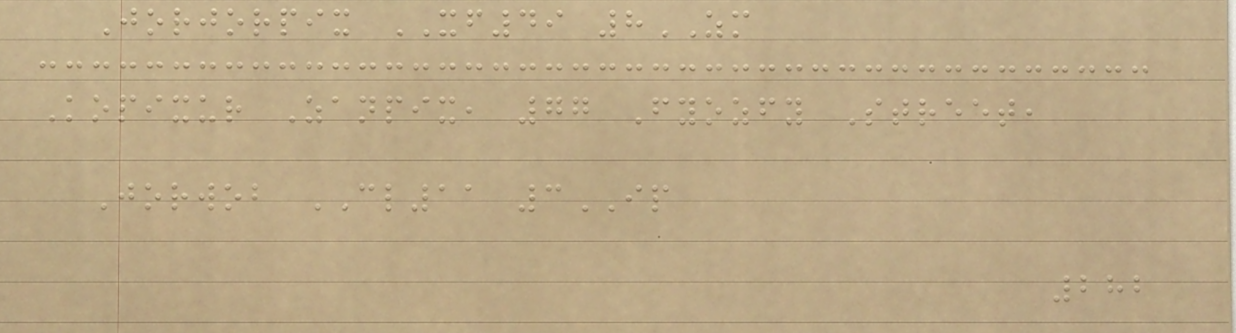Jorjorpix XF49 8ZM
Kopixur Zanpix, 77 Fyozfy Street,
Jorwob CL11 3IP
282
